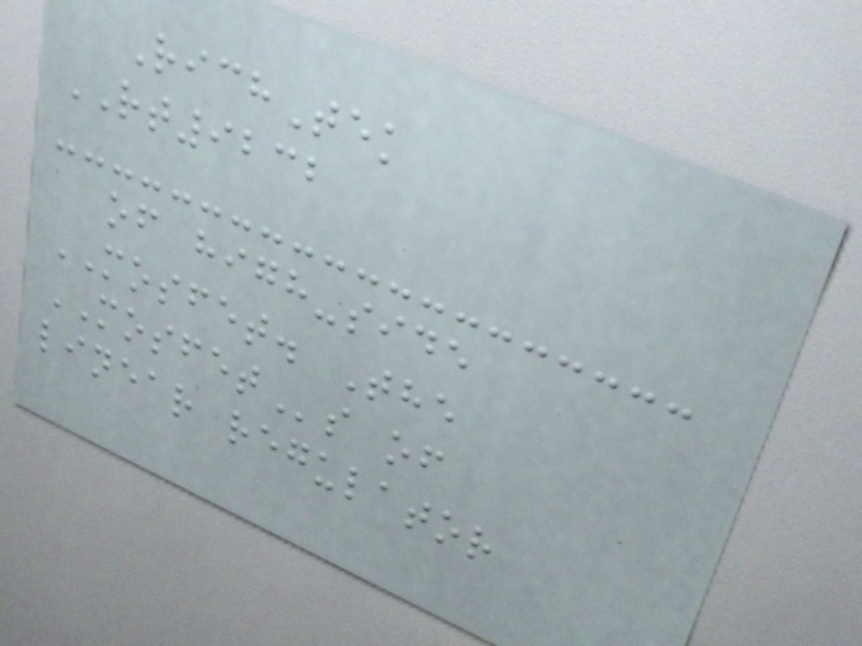RichTek
RT9232
of high-side
MOSFET. The
MOSFETs of
linear regulator
